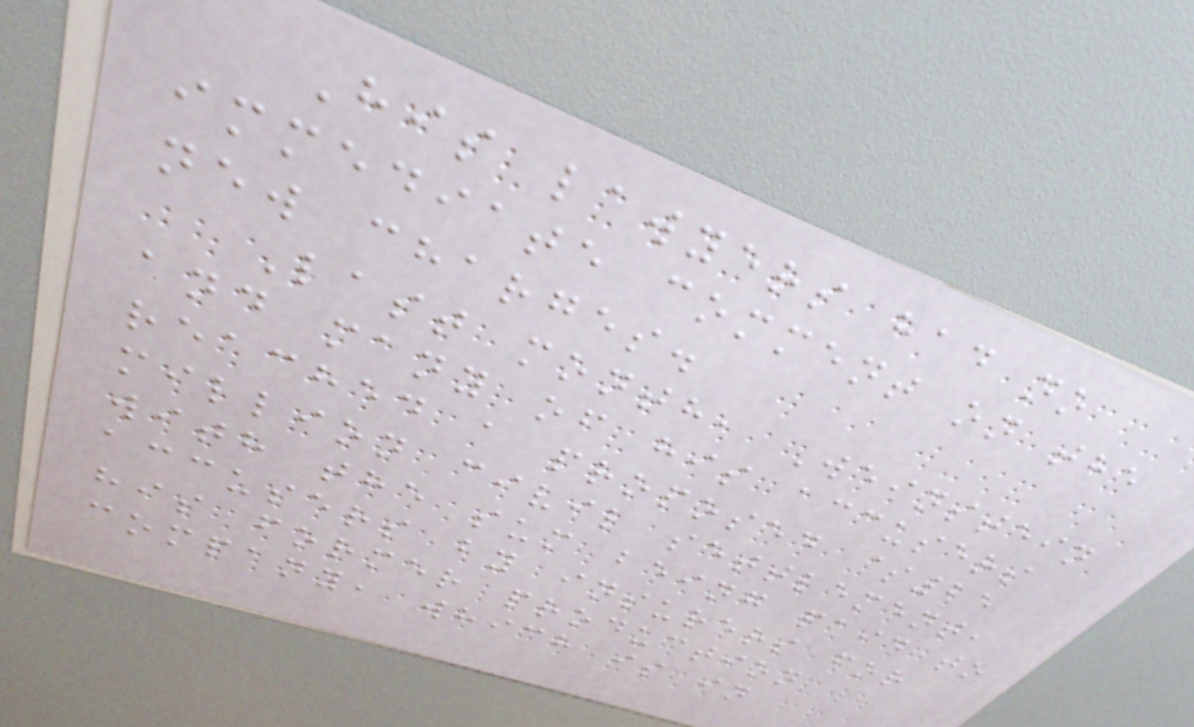His lawyers had no
immediate comment on the
new charges.
Last month, Weinstein
and many of his accusers
reached a proposed $25
million civil settlement,
with the sum being paid to
accusers by insurers for
his former production
company, which is in
